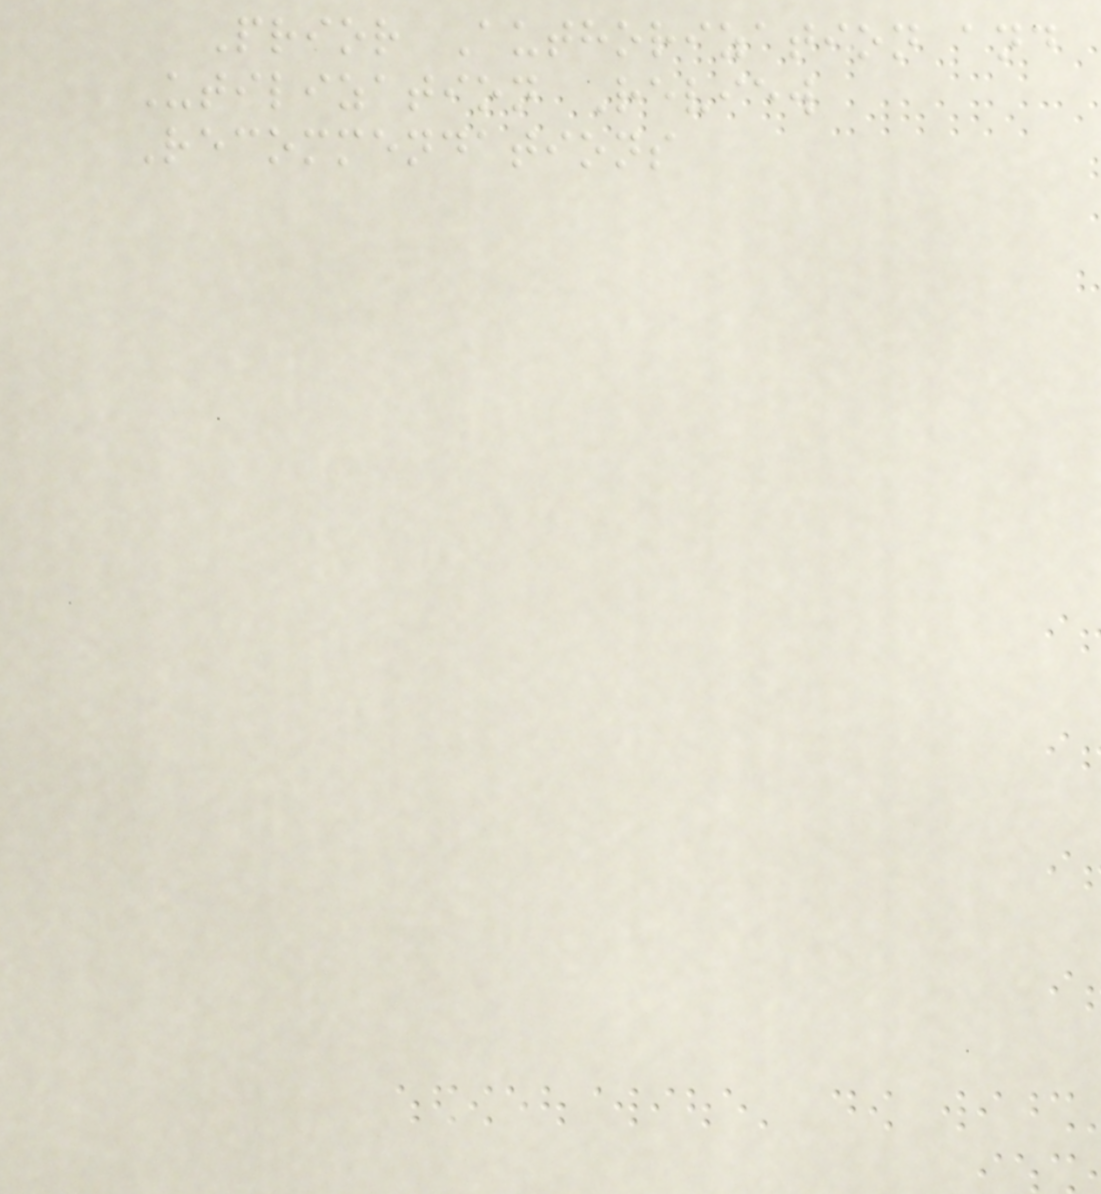Prior Authorization and
Utilization Review
Recommendations
